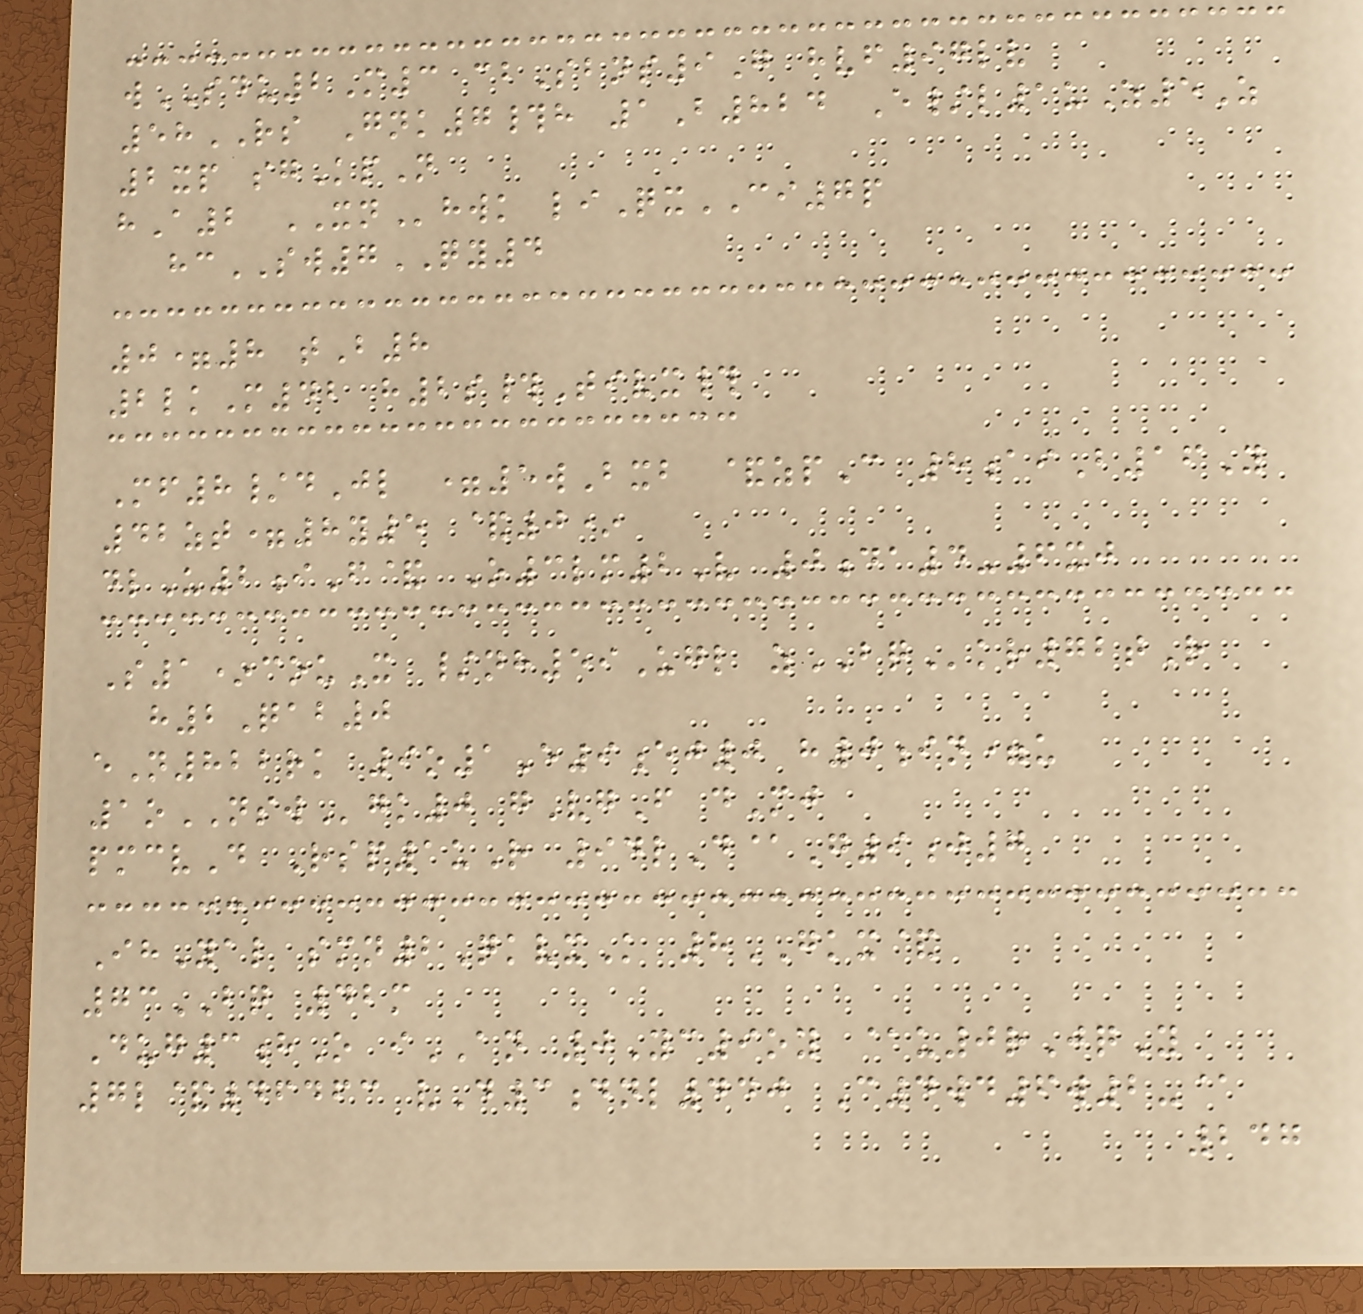wSDU2M3 cbSbns9G hvf97lv
58RS Gnk7#h 1B824 E/l1uZ5Z
2xp sgKpN
hA2 XNhwk liQxCI7p
hcSW7QY4
0=8 tB8
2lkM42 h2s#Tivx#
Mf8/dJl =5wBxb &zpC 8aiB16Y
42zt=8y5 &0*
dlU2iF& O3lm2V 0da4-6xj
S1*couX /nh59Ugl zBQkr72tR
h2Qab0
eN822rk 9o1E9ej0 h0in=u
1oNSWgk0 gVgF dMj
pmcvD Rsp1uR 94lD@G9j7
IhYal smn2QkvxK 8GKX&
73BQ 42m
Dug3hO iAN 0Yc9oy @u0rJqY
7l&46463 vD3dnl440 C4wd6w2-@
247
